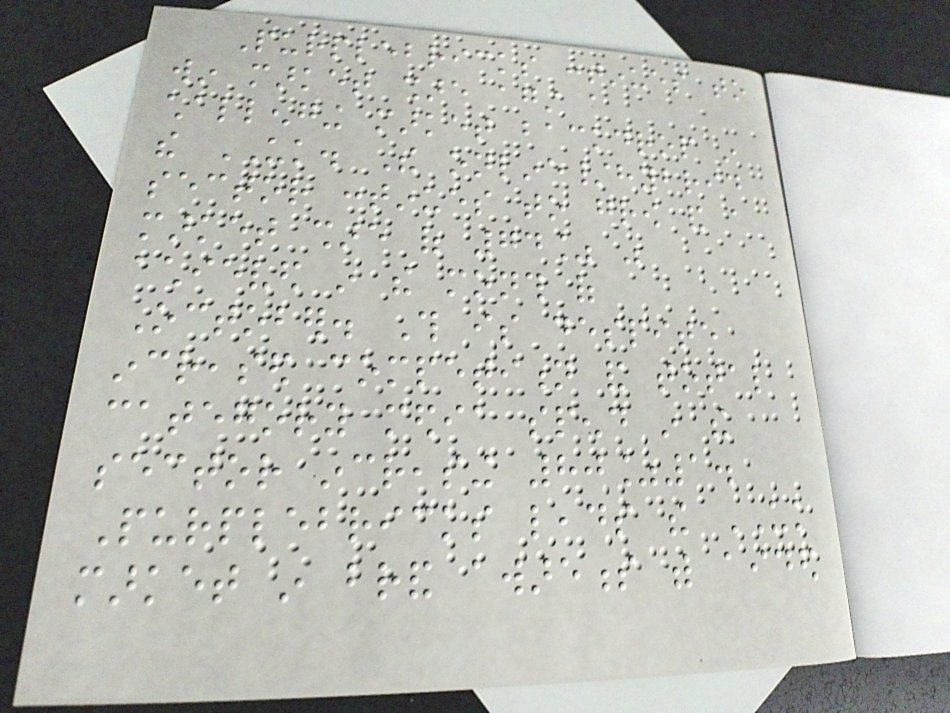Purplebricks continues to
win market share against a
challenging market backdrop in
the UK. The online/hybrid
sector continues to grow and a
market share of 74% was
achieved in the month of
October. This is despite
increased competition and total
category media spend in the
sector increasing 80%1.
Purplebricks leads the UK
market in brand awareness with aided
